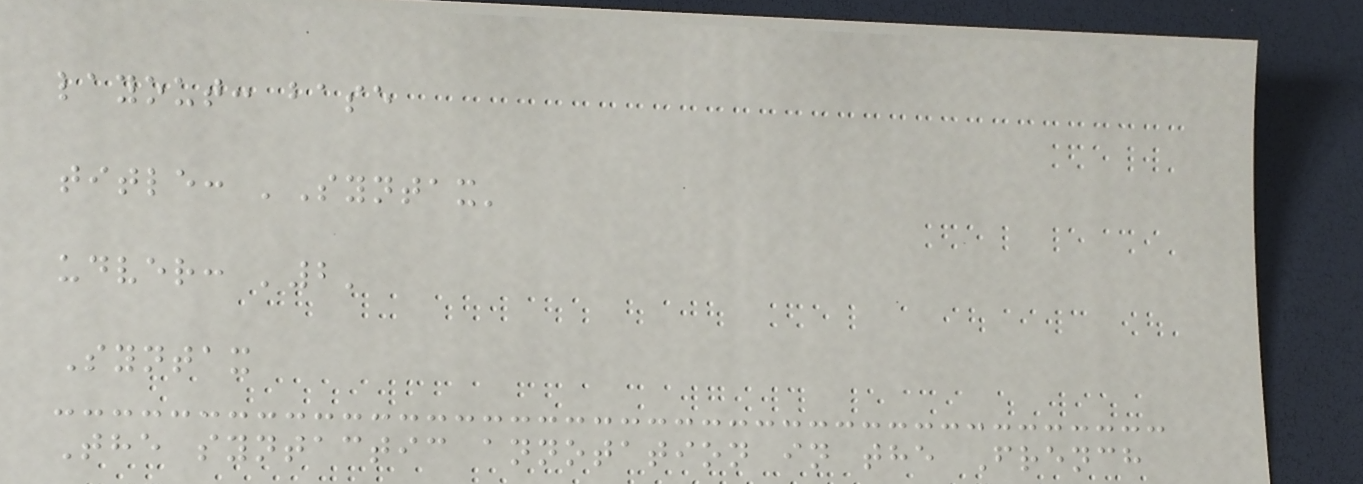layout: base
title: 'Syntax'
udver: '2'
Syntax
The syntactic annotation in the French
